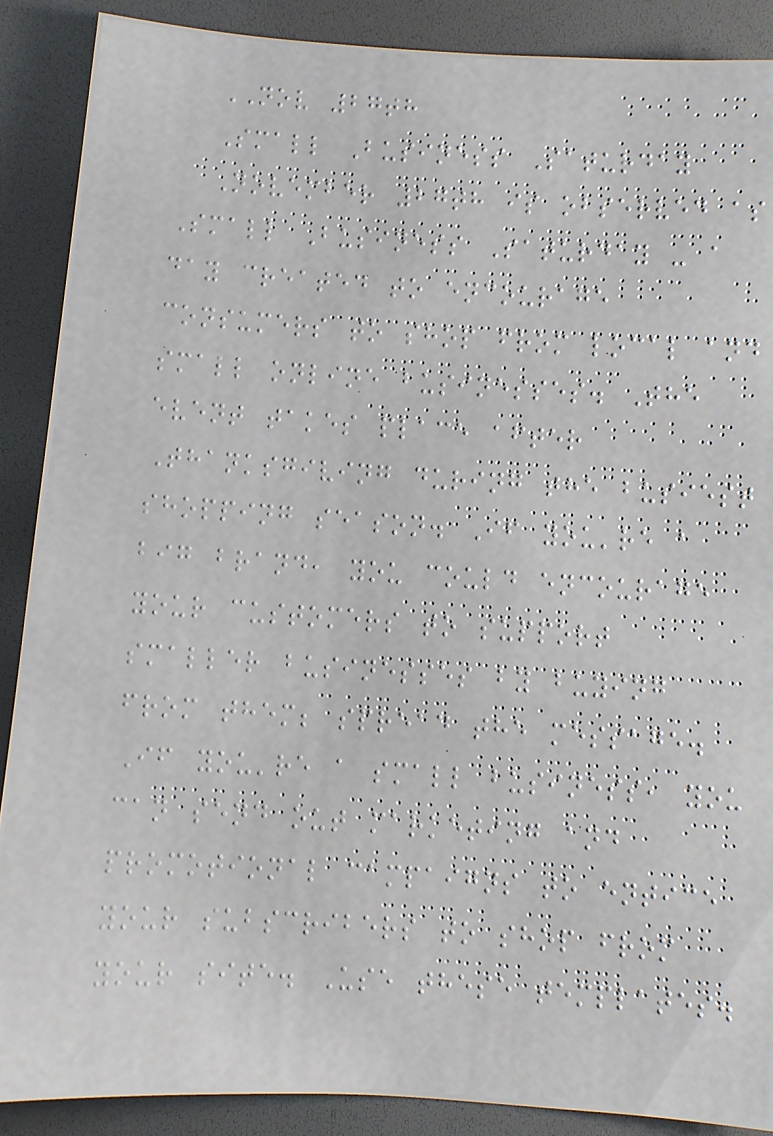NOV 27th
Small Business Saturday
November 27th is observed as
Small Business Saturday - a
day created to encourage
consumers to shop from local and
small online businesses. The
event takes place after
Thanksgiving during the busiest
shopping season. If you're a
big brand, you could encourage
your customers to support
smaller businesses by buying
from them; spread the message.
If you're a small business, you
can send out marketing and
promotional campaigns to entice
your subscribers to shop from
your site. Use these templates.
